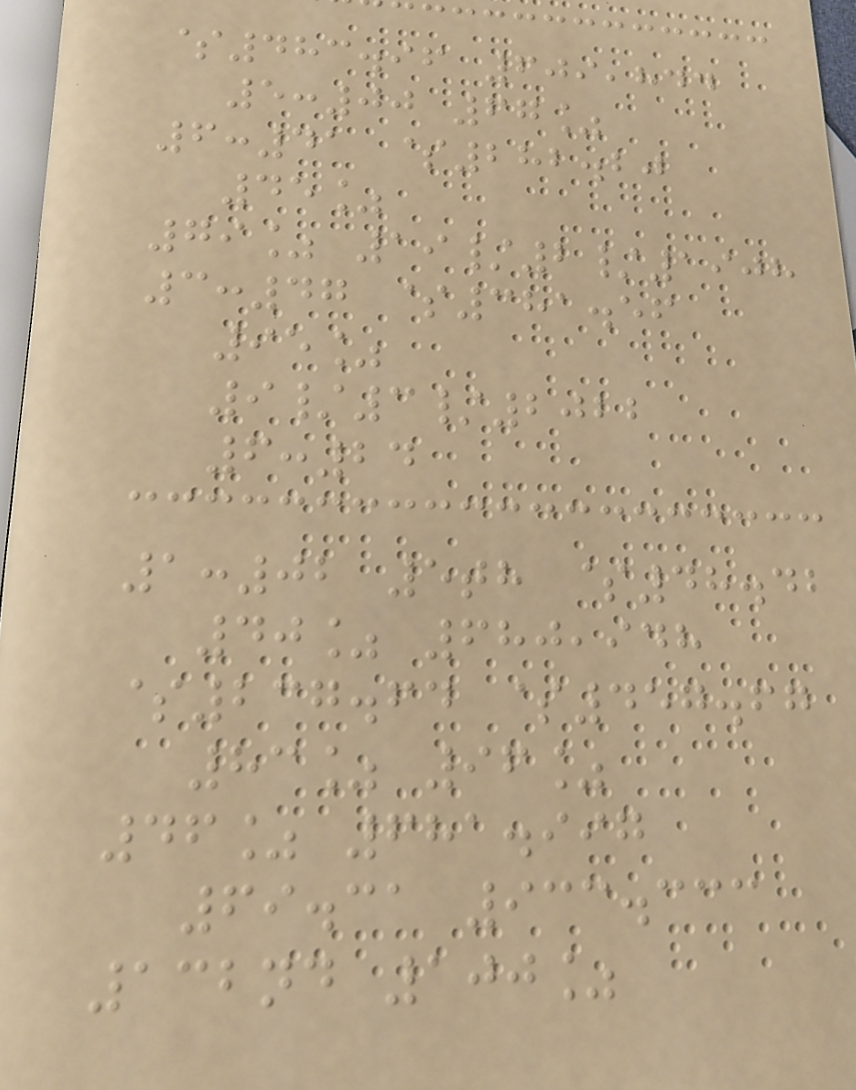$483.96 609,844
5:00 67%
6:41 $282.20
45%
79% 19/2/1908
3:47 $381.56
95%
9/3/2022
6:24
1:02 5th $48.42
40% 680,948
$237.64 $457.67
83% 96%
46% 681.997
69.31 933.333
132nd 100%
